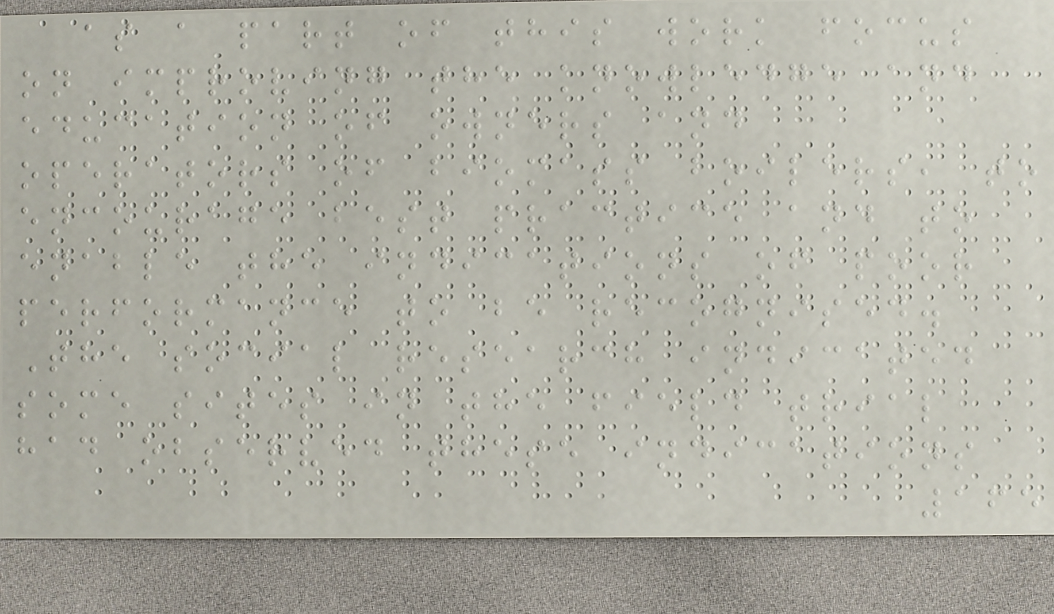as a part of this work focus
on improving the knowledge and
education of owners and
operators of biomass boilers, to
encourage best practice and to
enable the indications of poor
performance to be recognised.
The social research indicated
some sites in the field trial
had observed these indications
165
